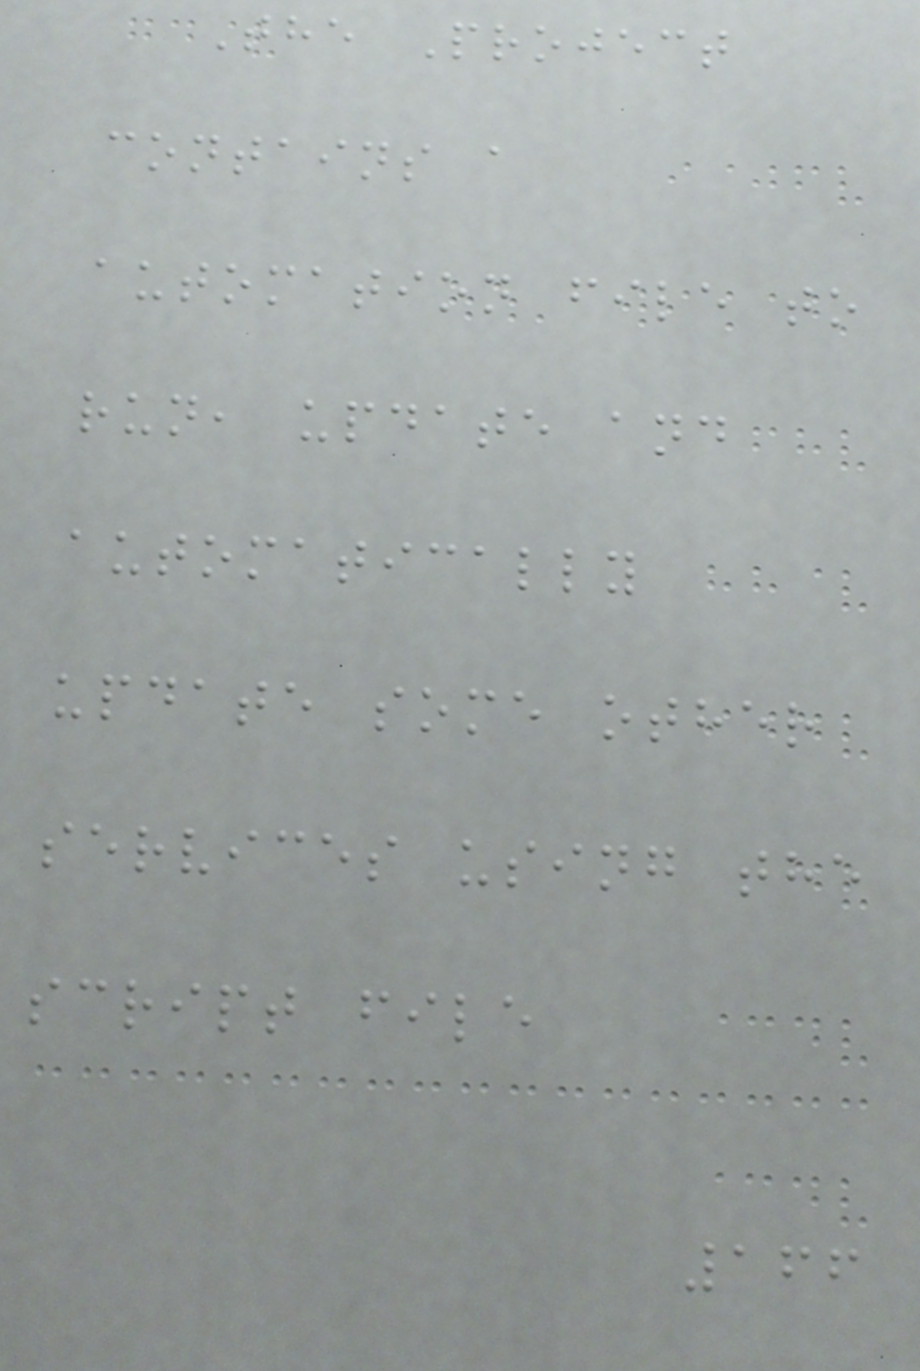The Project
contains a
automation file to
run, update and
automatically
update some other
services using the
script file
166
